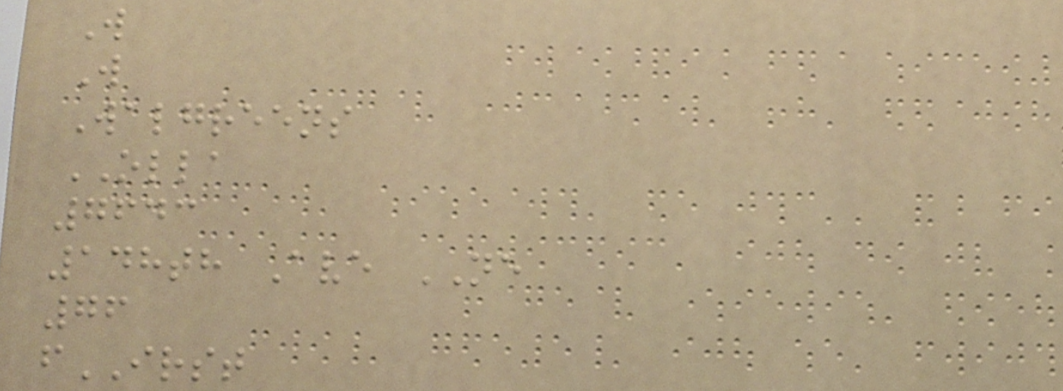W
W
Walgreens
OLLA
7643
148th Ave NE
76
fIRST
